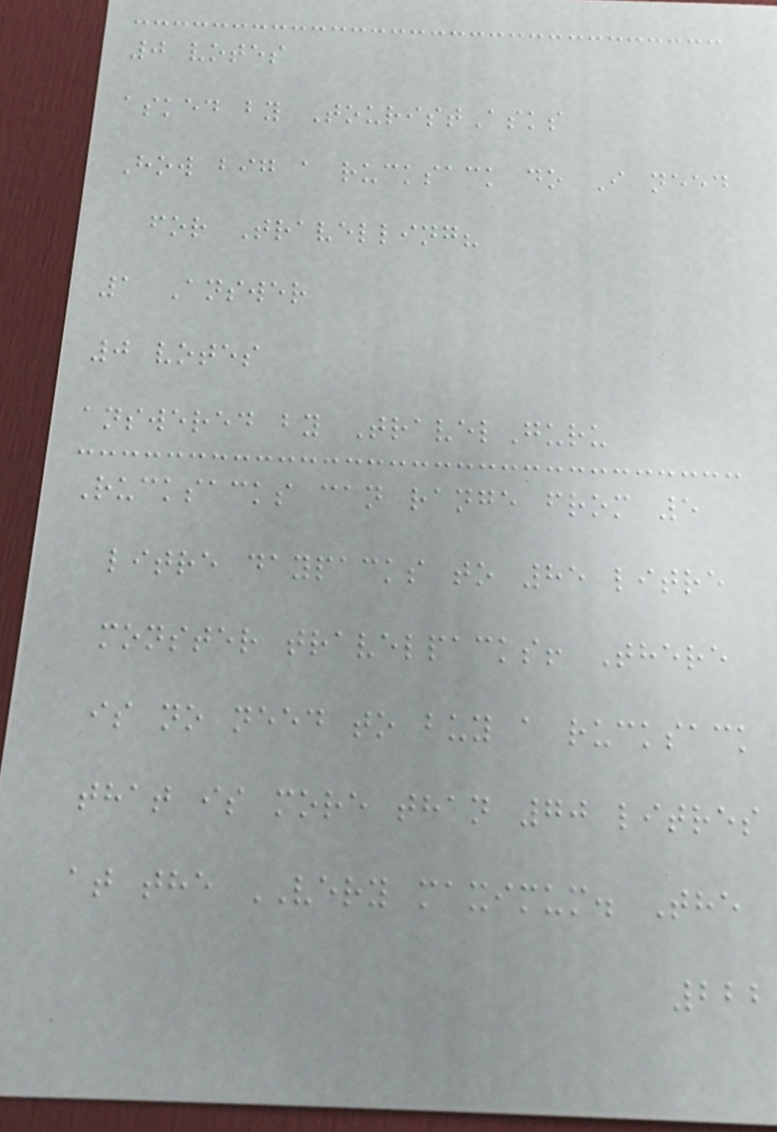0 votes
asked by TouristAsks
How big a rucksack do I need
for Travelling?
1 Answer
0 votes
answered by TravelGuru
Rucksacks can range from 5
litre daypacks to 85 litre
monster travelpacks! There
is no need to buy a rucksack
that is more than 70 litres
at the VERY maximum. The
222
